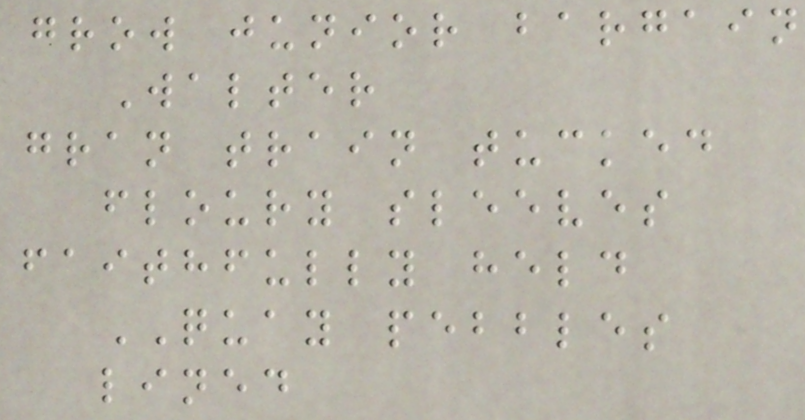grow junior bargain
Walter
gran train tucked
floury sleeves
faithfully held
QUAY pebbles
lined
